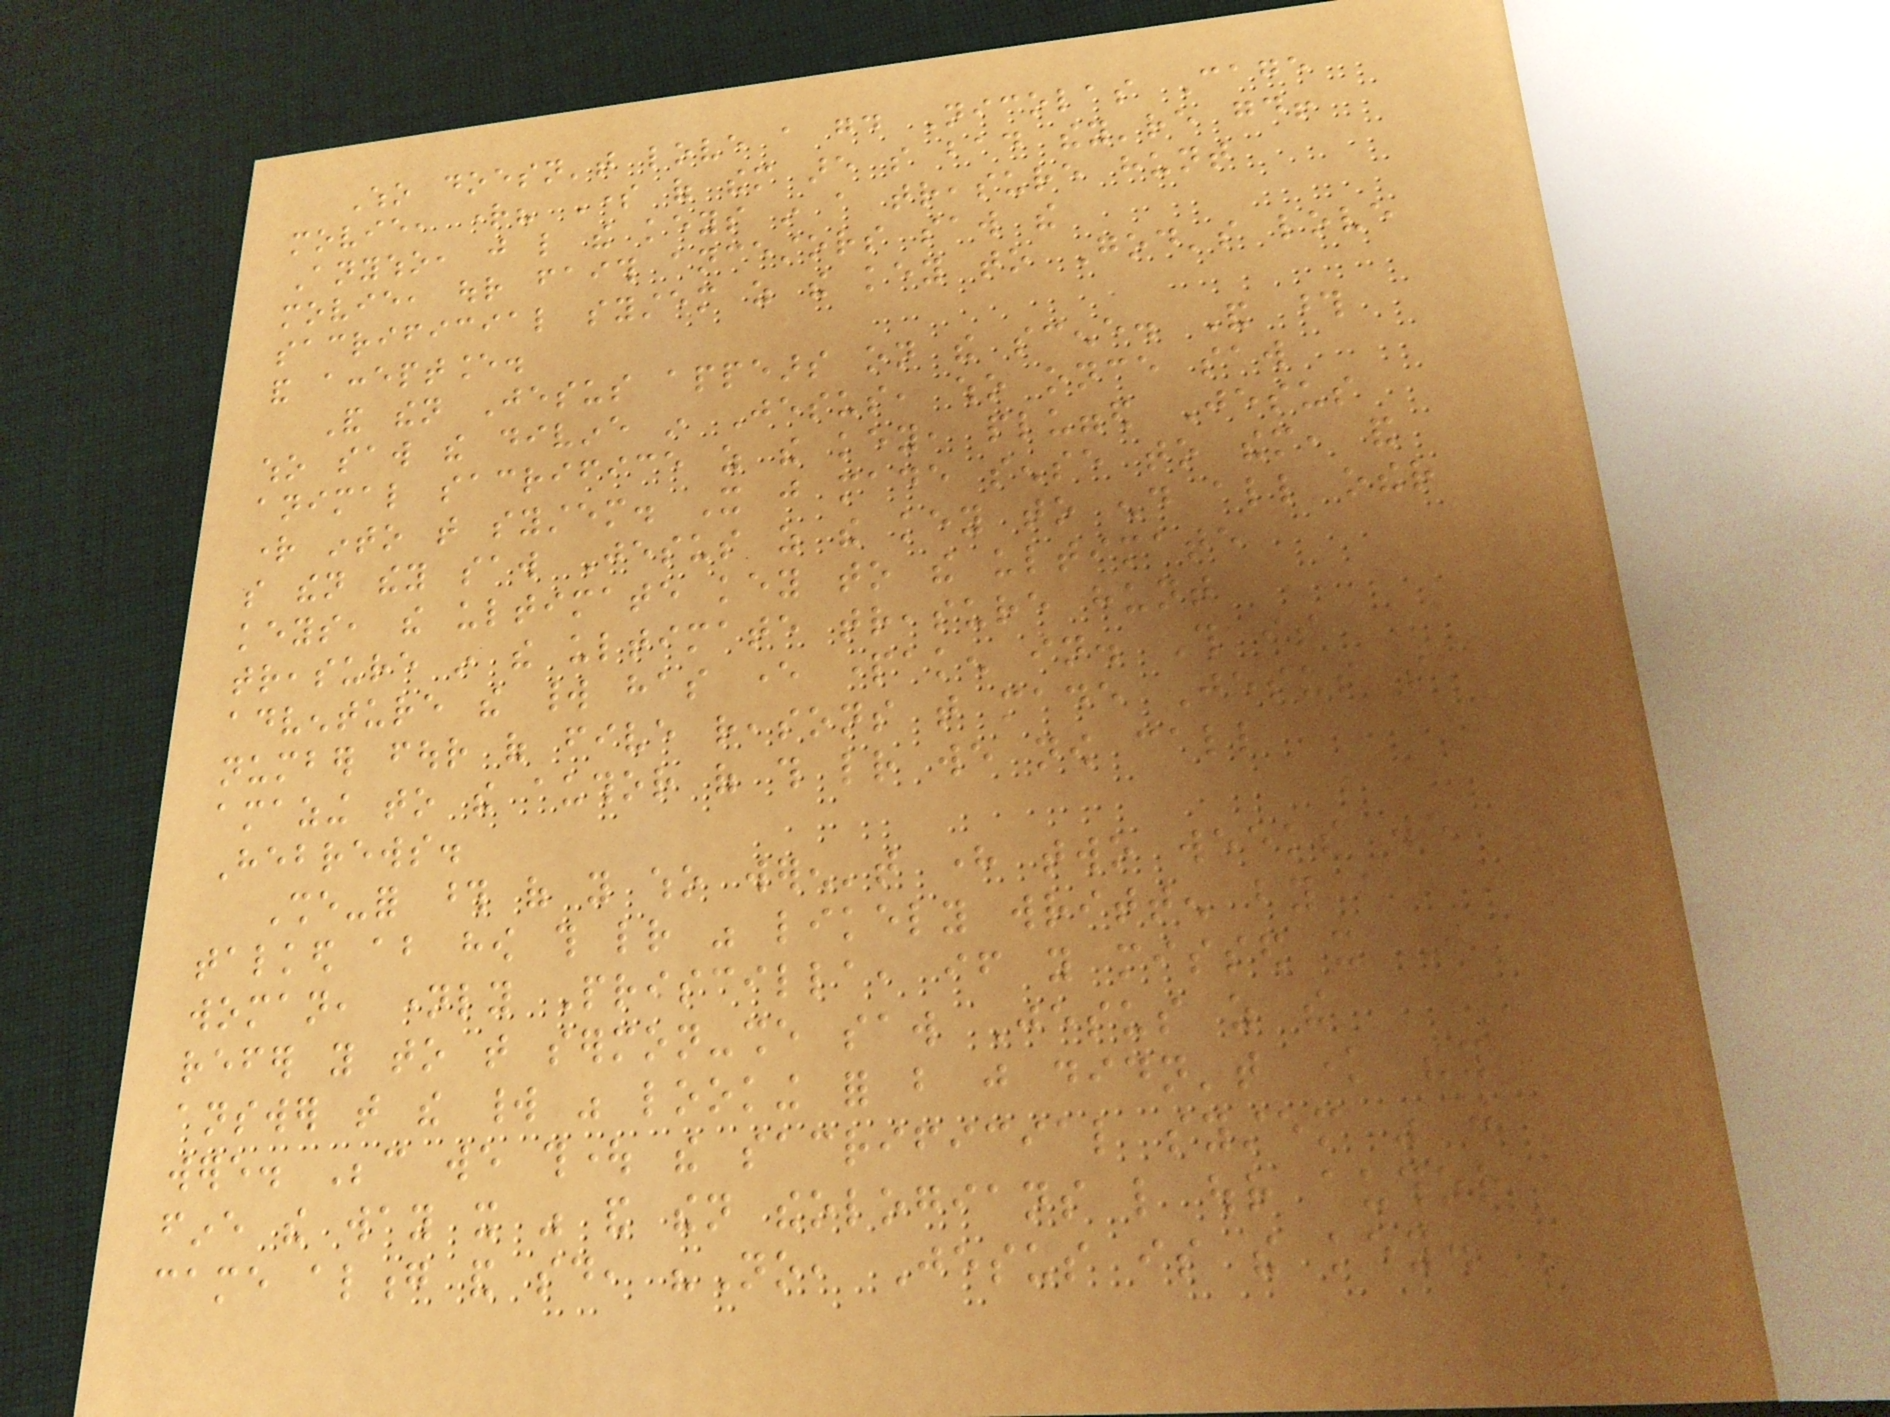Who doesn't love a good Nicolas Cage
movie, right? Some of them are so bad they're good!
Anywho, just like the keys in a treasure hunt
movie, our faith ancestors saw the
sacrificial system as the key to God's love
and acceptance.
And then Jesus appears on the scene. And those
who saw the divine in Jesus, who once saw
animal sacrifice as the key, plugged Jesus
right into that system. It just made sense to them, and
so then they saw Jesus as the key to end all other
keys, the ultimate key to the ultimate
treasure in the ultimate treasure hunt
adventure the world has ever partaken in. This is
number four of five reasons that made Jesus so
amazing to the author of this letter we now call
Hebrews.
She-for those of you who weren't here two weeks we
talked about how this letter was likely written by a
woman, namely Priscilla, if you missed it I
refer you to that sermon-she saw Jesus as the
answer that the world was looking for but just didn't know they
were. Because we thought the sacrificial system was just
fine the way it was and then theologians like our author
came along and said, "No, Jesus is the key.
